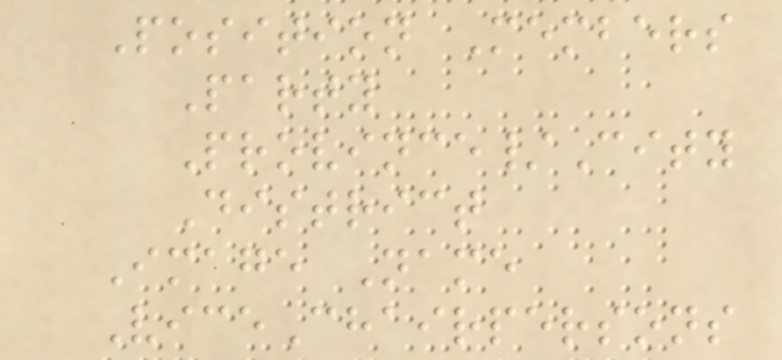Position Members
Party
Province/City
District
Image Name
ViceChairpersons
